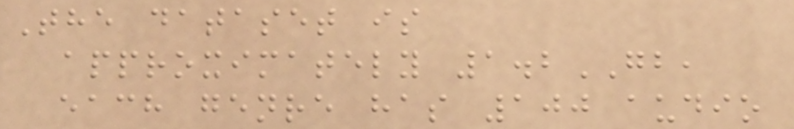The dataset is
approximately 1.2GB,
each genre has 100 audio
